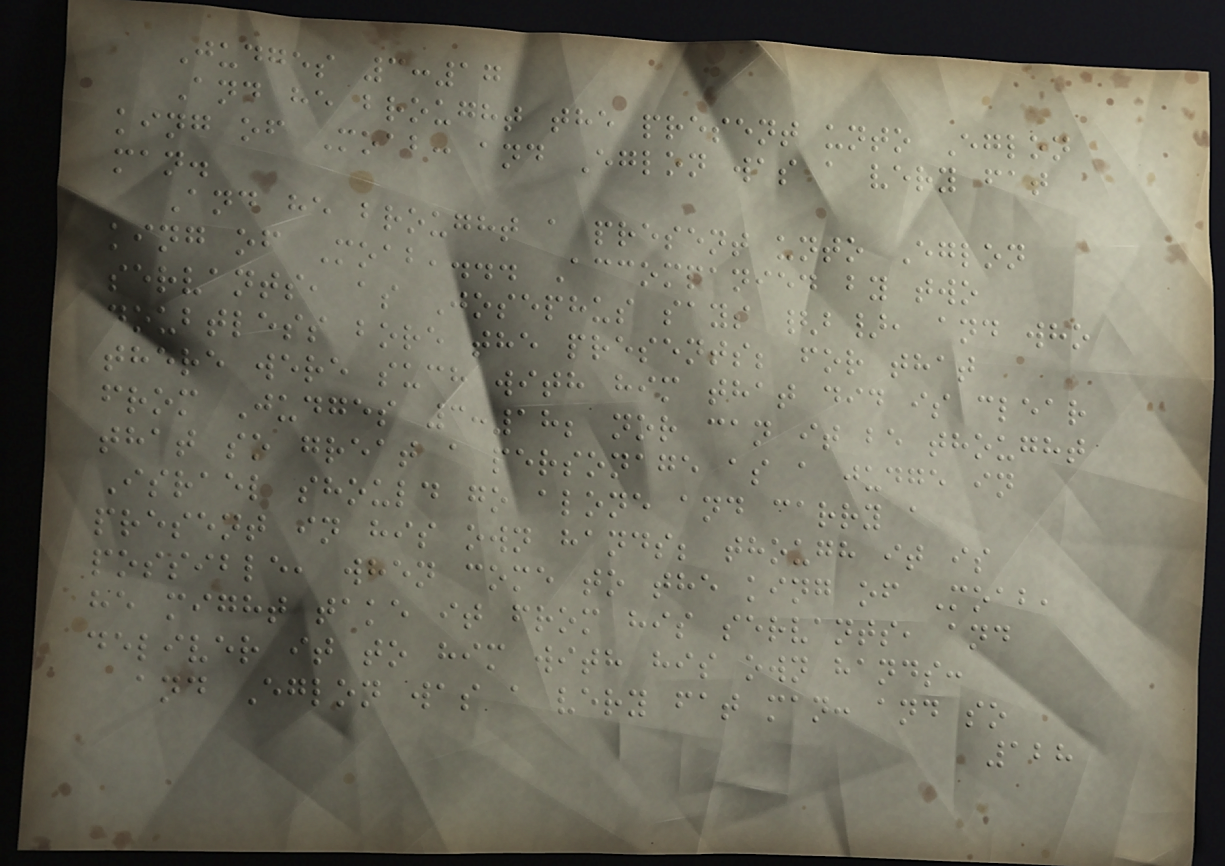Judges 3:17
And he brought the present unto Eglon
king of Moab: and Eglon was a very fat
man.
And he brought a present unto Eglon
king of Moab,... Accompanied by two
servants, as Josephus says {b}, and who
doubtless bore the presents; for that
there were such with him that did is clear
from Judges 3:18; nor can it be thought
that so great a personage as a judge in
Israel should go alone and carry a
present in his own hands; though it is
possible, when come to the king of Moab,
he might take it from his servants, and
deliver it to him with his own hands:
and Eglon was a very fat man: and so
128
